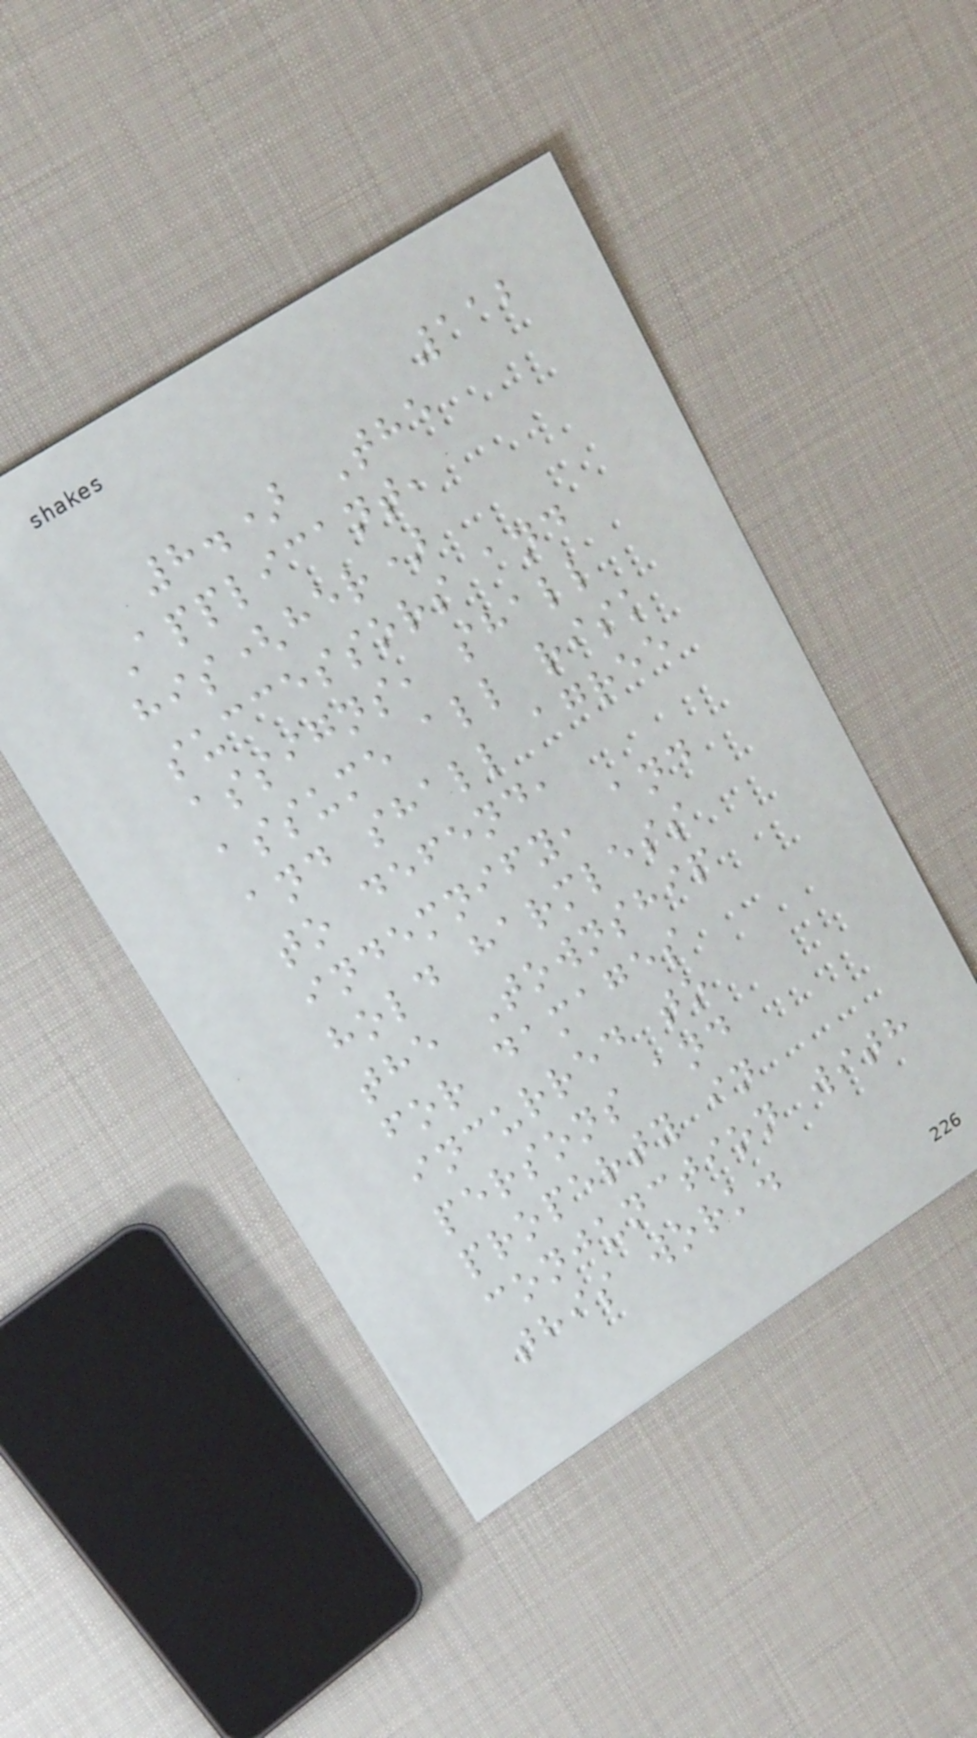112
8.) The
Applicant,
his(her)
successors and
assigns, shall
assume all risk
and shall agree
to defend,
indemnify, and
hold harmless
the Township
for damages
incurred to
persons and
property in
conjunction with
this work.
